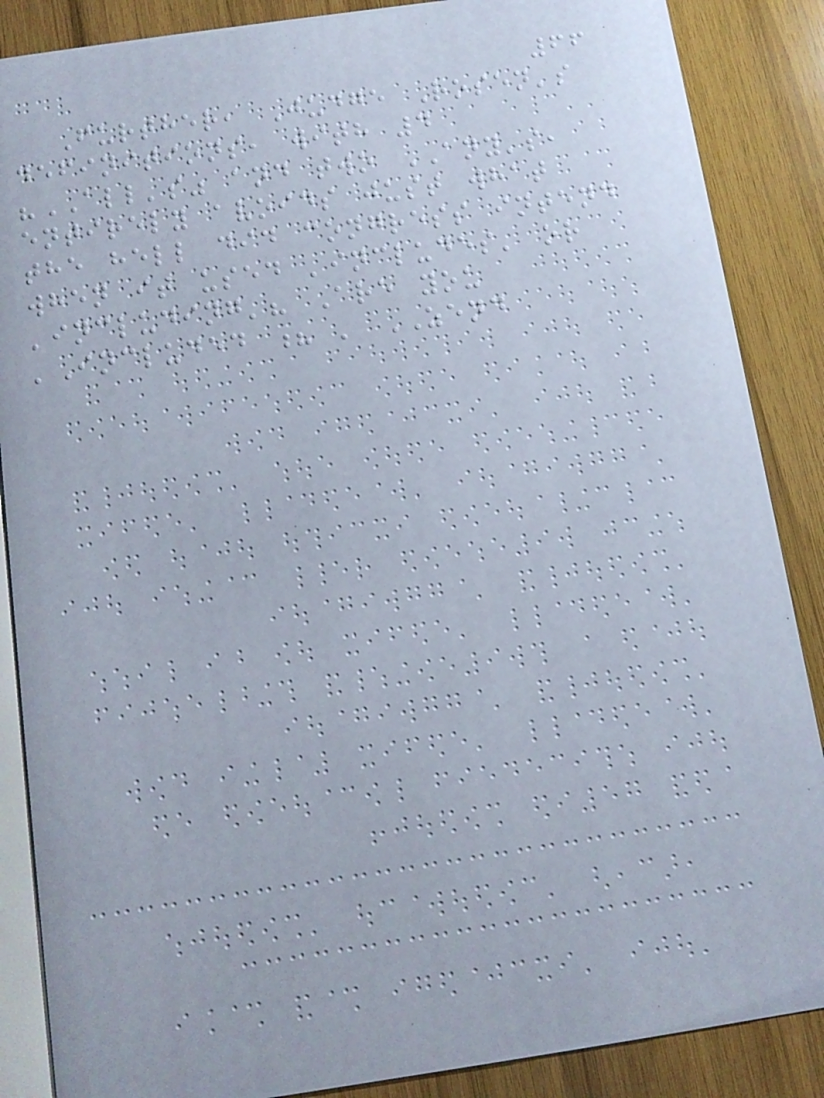66
Further, Judge Rosen's
definitions, with 4
"ALL's" and two ANY's,
entirely avoids just what
the hell did congress intend
when it used 'includes' or
'including'? Are you
'Included ? ' ZEND
